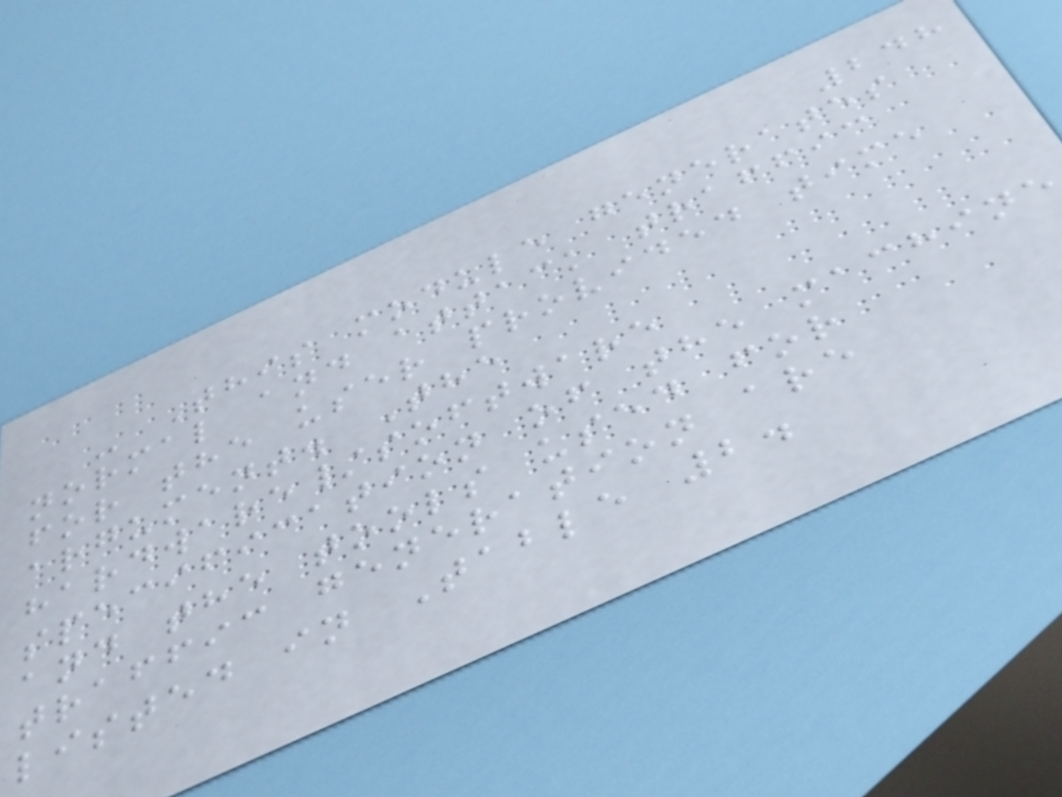248
- This module generates
normal and attack traffic
for the user provided time
argument. The
hardware/software
specification of the machine
and the tools used for
traffic generation are
listed in Table 2.
